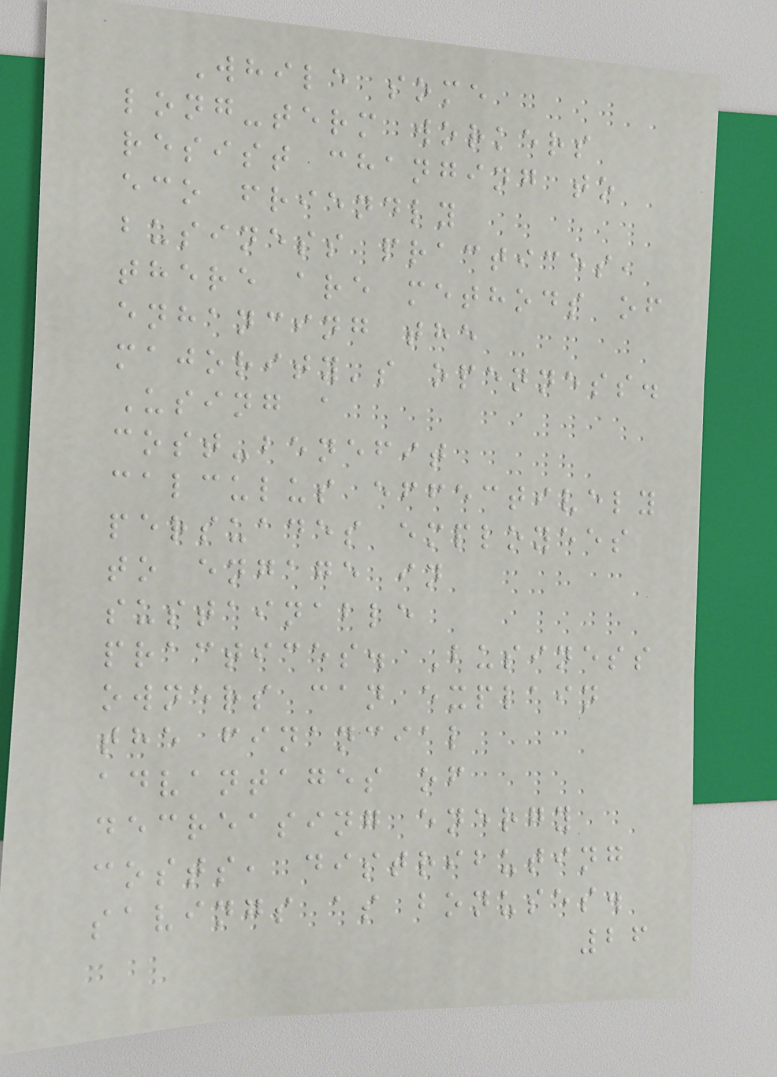While some
long-term workers
resist changing to
eco friendly
business practices,
there are methods of
enhancing the
majority's openness.
Using a
cost-benefit
calculus effectively
persuades employees
to engage in
sustainable
practices. Business
owners can explain
the financial
advantages of
decreasing energy
costs, distributing
savings as bonuses.
26
